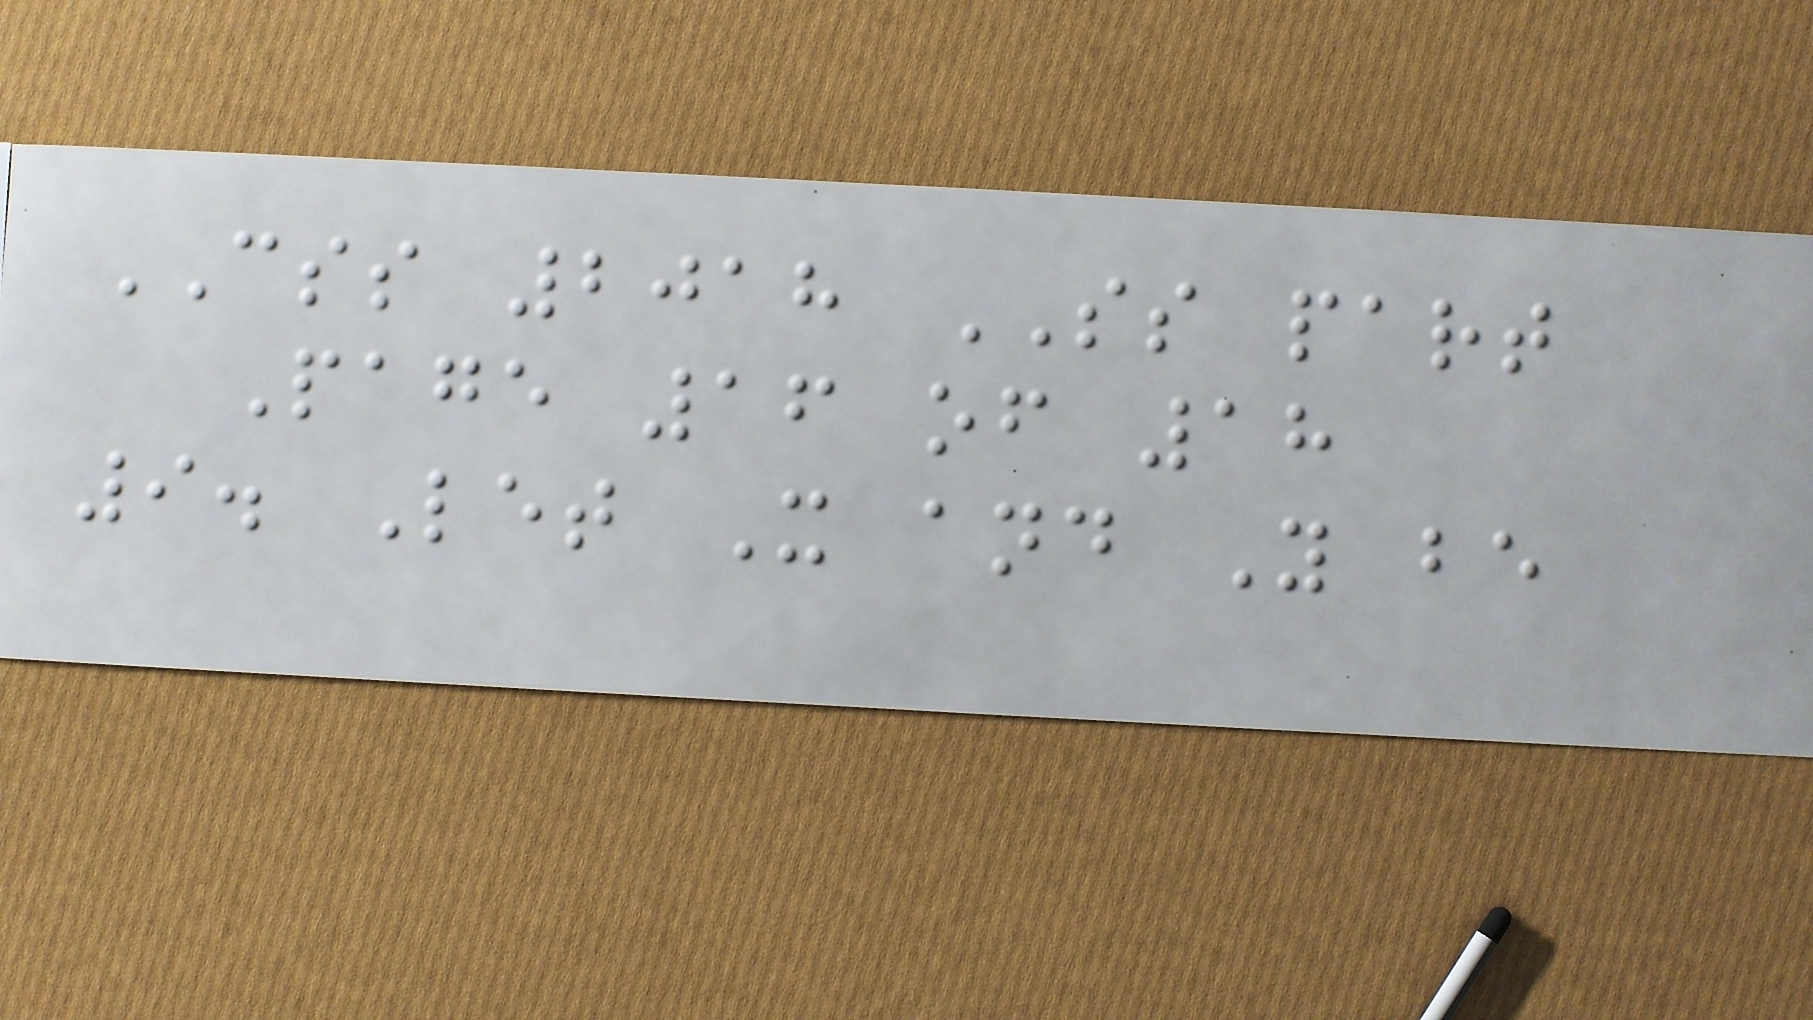CSS 2018 SS part
Page 16 of 18
9. Let X and Y be
